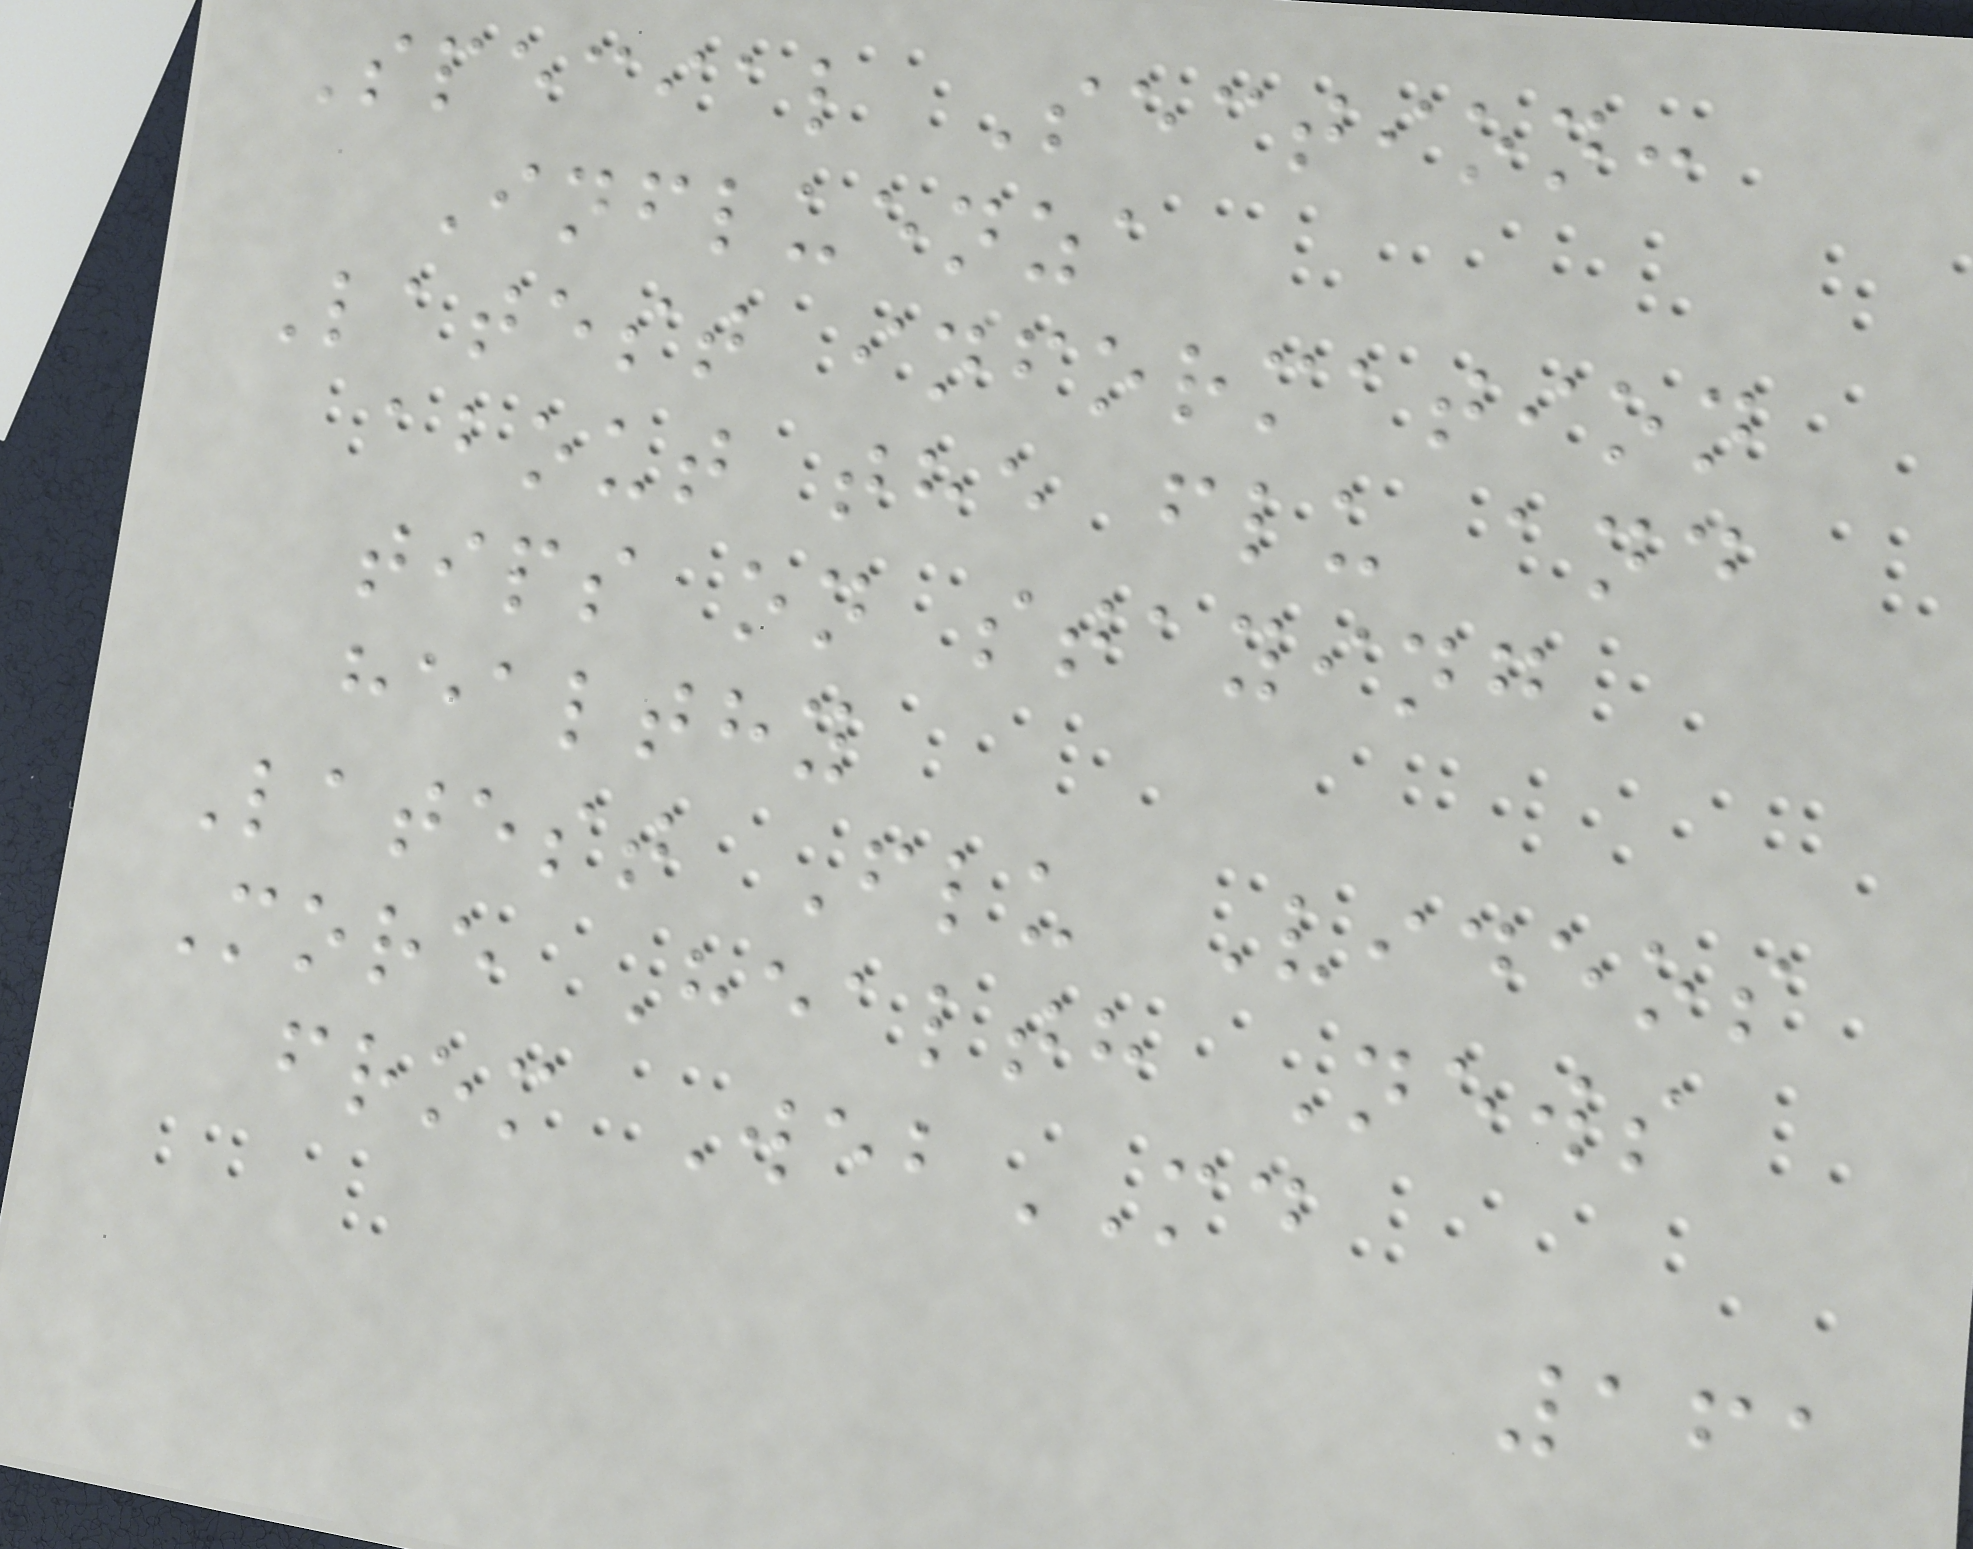Special Section:
Influenza
Latest information
about the flu and
tips on staying
healthy
Latest Flu Videos
More Health News
from WebMD
161
